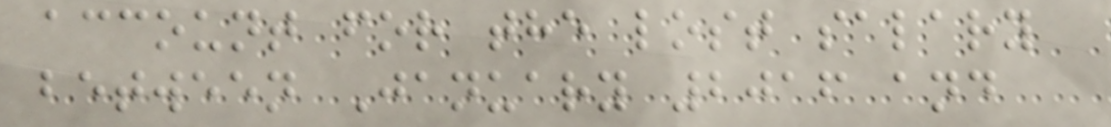account for the lost salary
between January 2016 and
